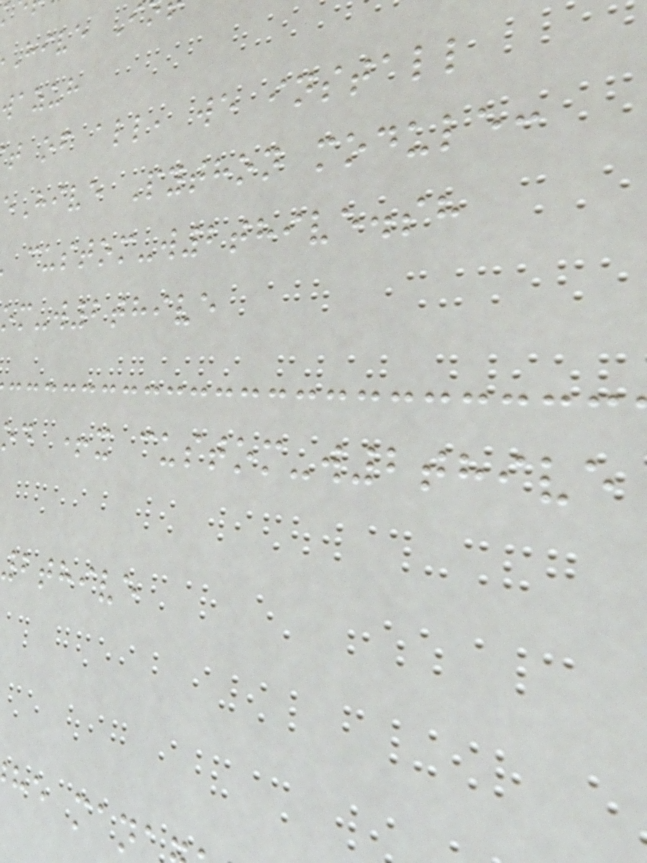Hive I
wazuh
t of all, we install
eHive Python module:
custom-w2thive.sh
om-w2thive
od +x custom-w2thive
2thive
